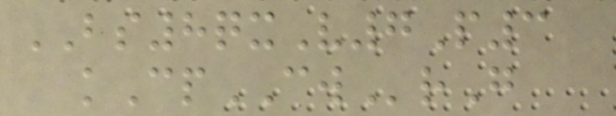BS8qxV7P3
kCpCWrG
